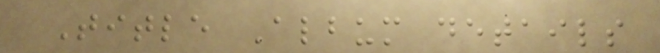Title Album details
